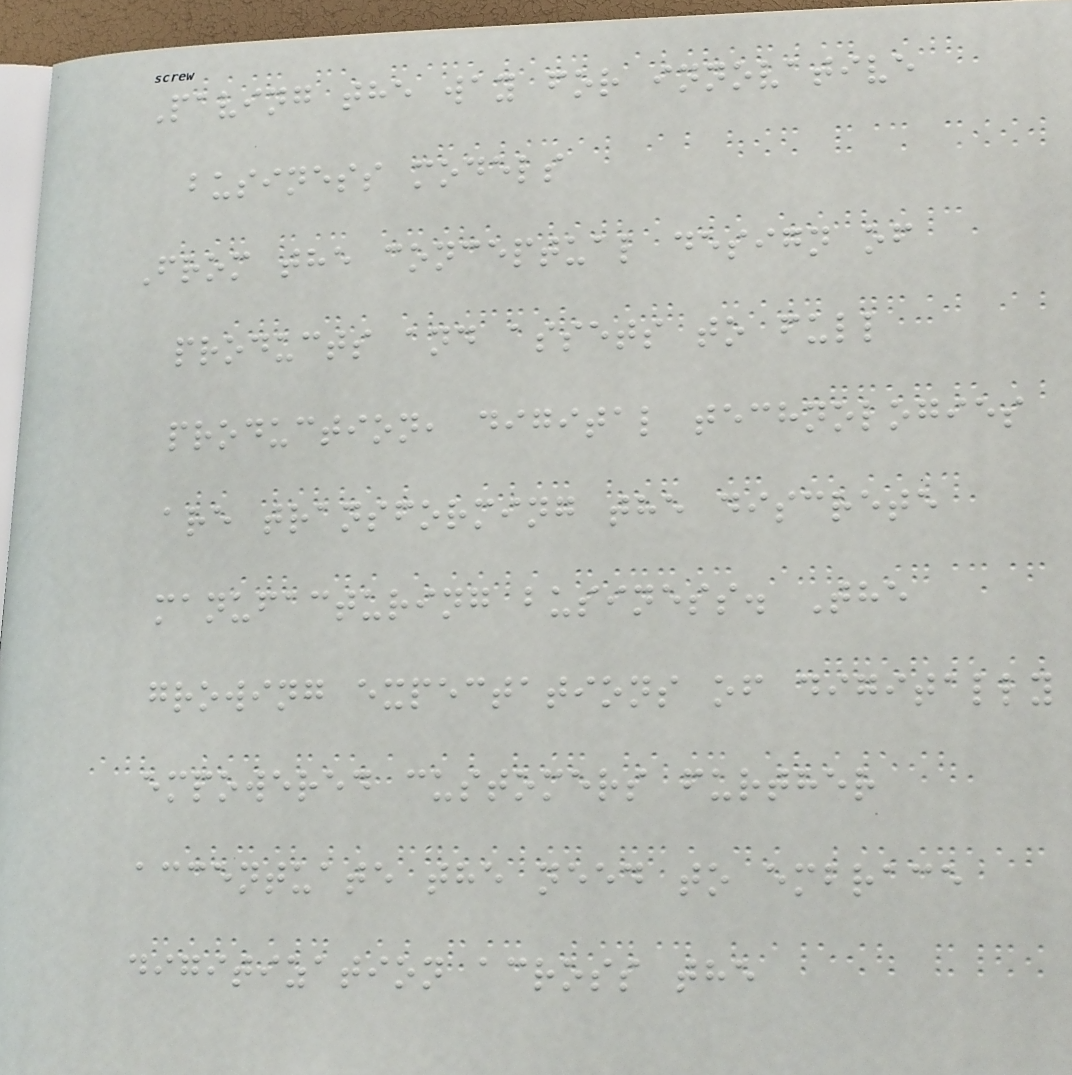Paving the way for innovative
business models
From the conceptual design of
products and assets to full
production, digital technologies
are transforming the discrete
manufacturing business. The
growing expectations of digitally
empowered customers further
accentuate the need to embrace
digitization across the
